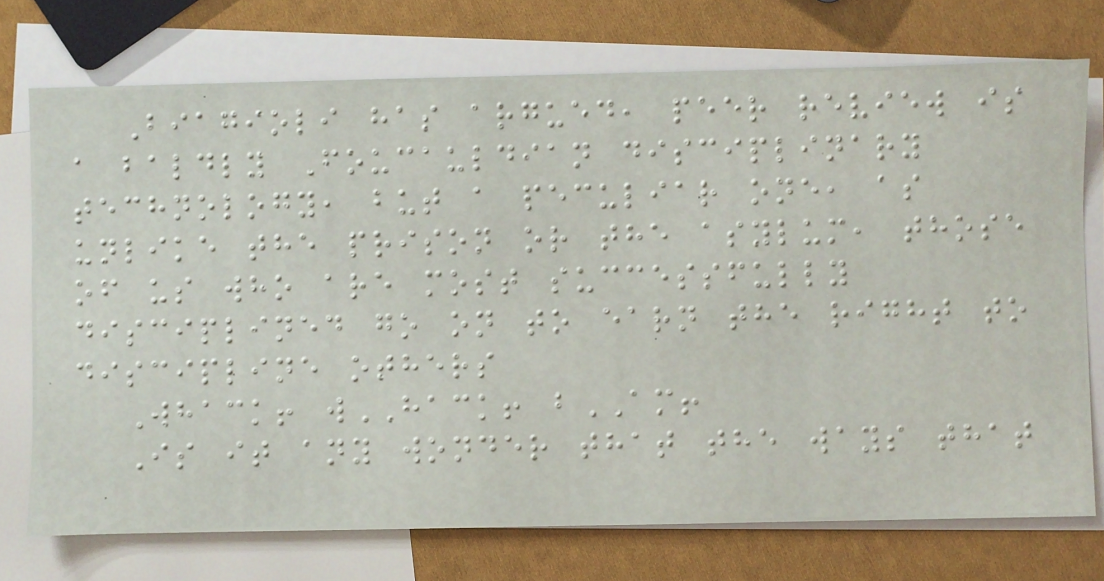Biagioli has argued, peer review is
a baldly Foucauldian disciplinary
technology, but a peculiar one, as
unlike the prison or the asylum, those
of us who are most successfully
disciplined go on to earn the right to
discipline others
Whack! wHACK! bAM!
Is it any wonder that the ways that
